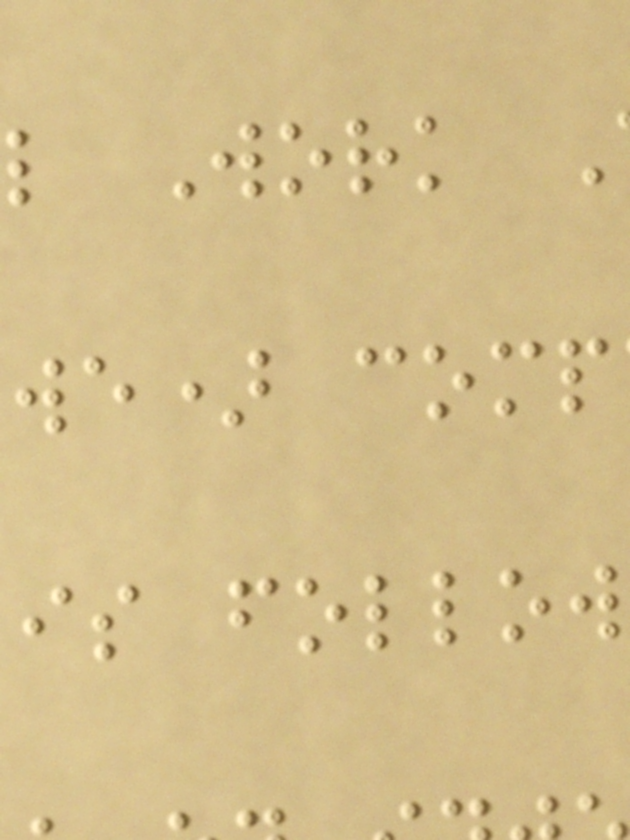l Work
we) comp
is follow
